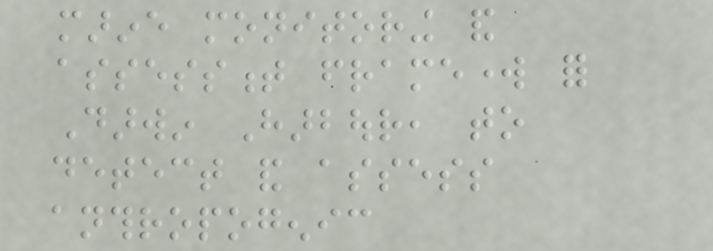marine monitoring and
assessment framework for
Darwin Harbour, to
detect and assess
anthropogenic
